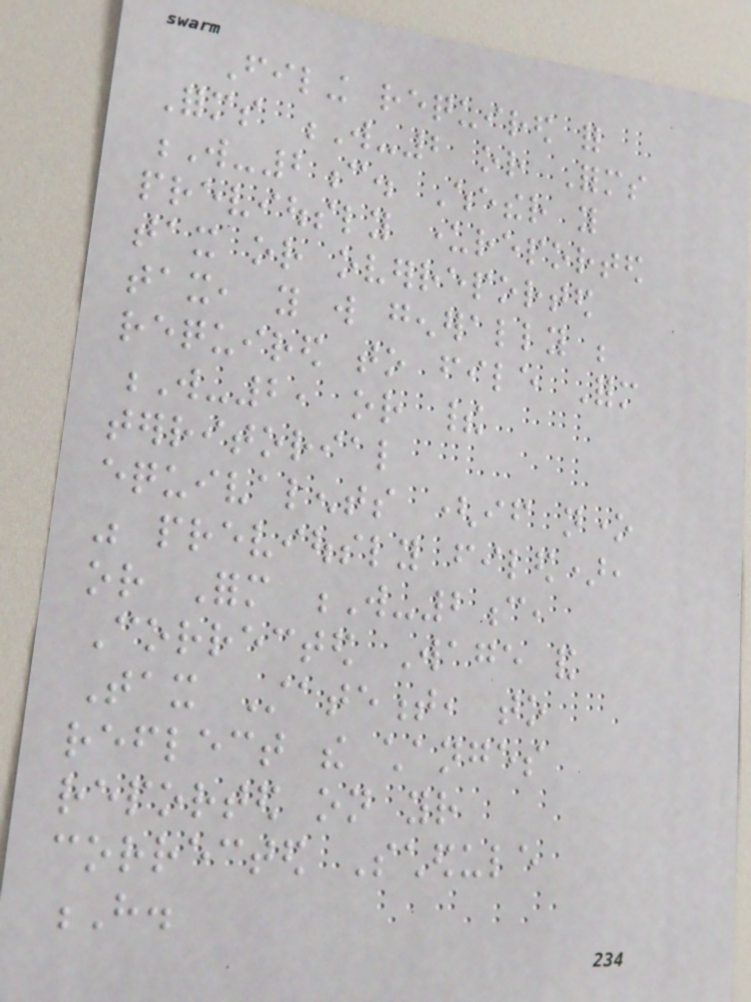Filing required for
Forms W-2 or Forms
W-2c. Whether you
previously underreported
tax or overreported
tax, you will generally be
required to file Form
W-2, or their
territorial
equivalents (if none
was previously filed),
or Form W-2c,
Corrected Wage and
Tax Statement, to
reflect the changes
reported on your
corrected Schedule
H.
